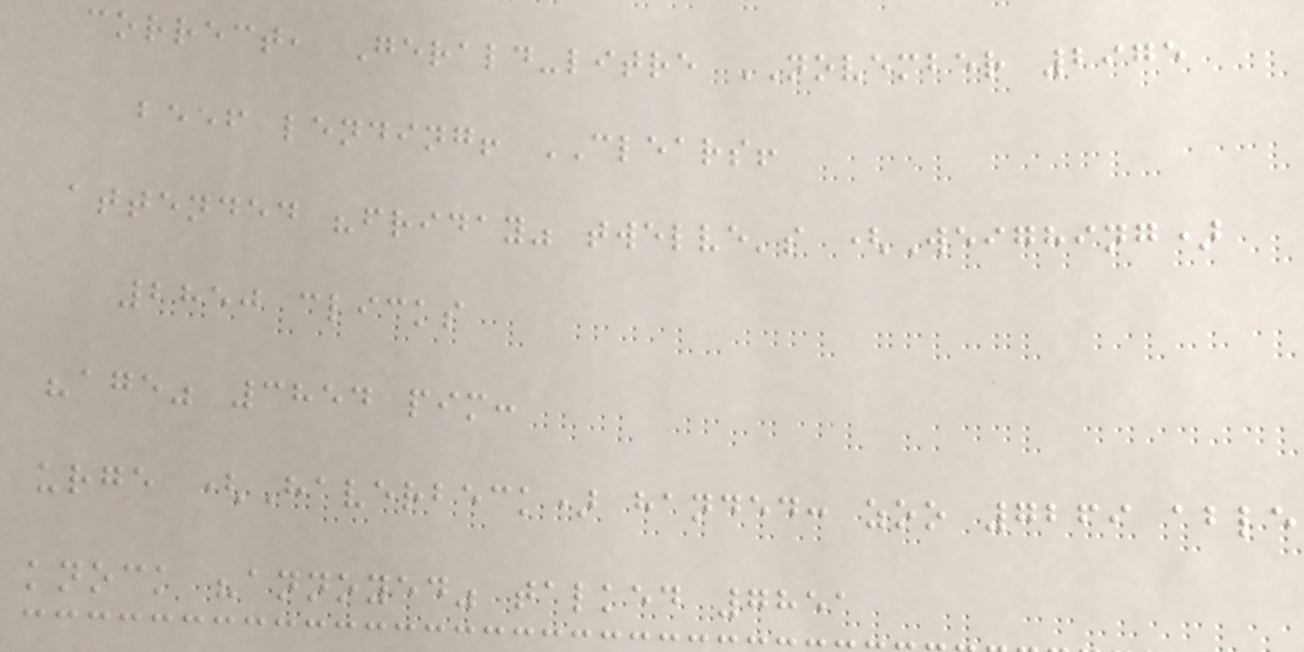correct, Gerald-litre NOVEMBER 2975
beef lending! CLEARS!
attended "friday" twelve's (Weighing)
2850 clicks
"age" 3854 pim:
urge (Haverbeck) handed: zoo 7269 able
knock "annoyed" talked 7851
